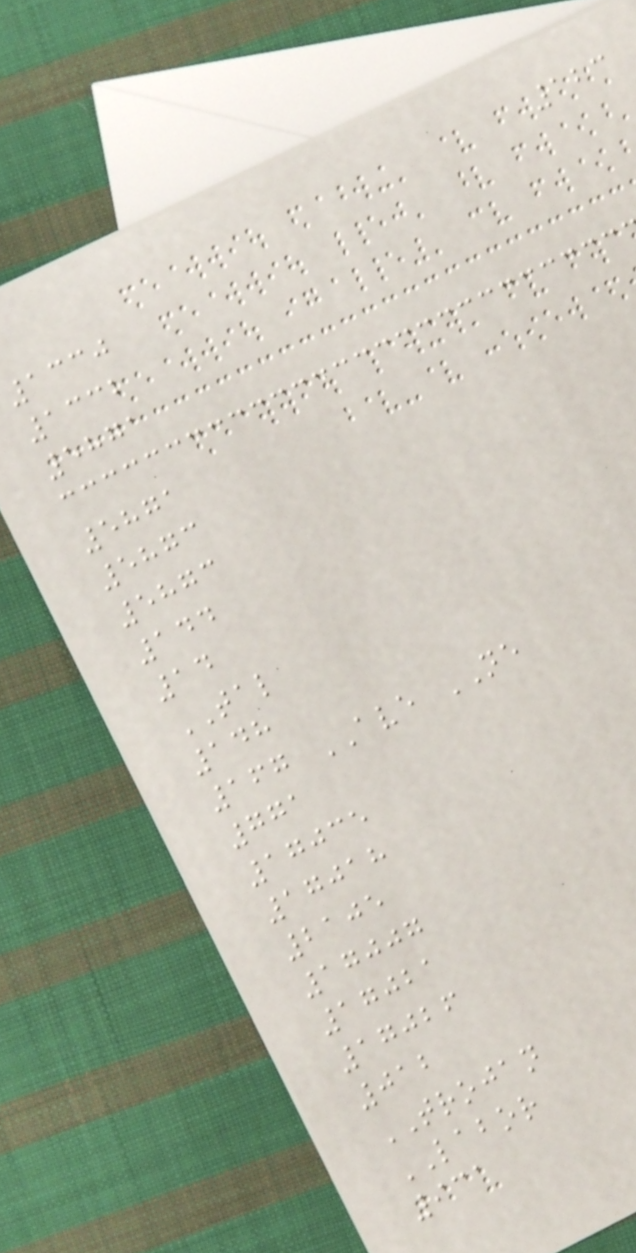123
1330
1332
5871
5871
5873
5873
144
14
TAL
148
167 AVE NE
771
17035
17018
2105
17007
17021
17026
012
TROJAN
LABOR
931
